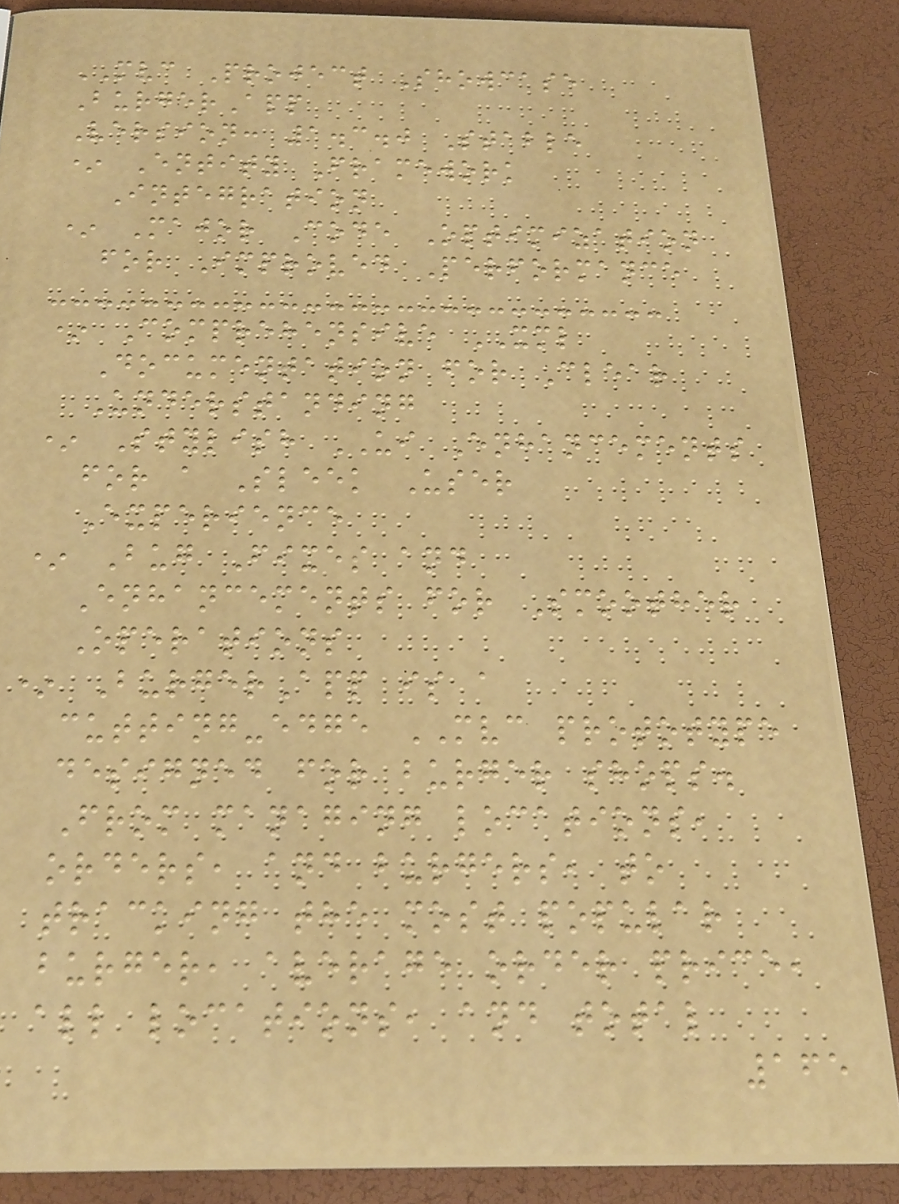MVC Project Showcase
BurgerApp
Version: 1.3.0 Stable
* Entity Framework
Integration
* Major Code Optimization
for Improved Performance
* Comprehensive XML
Documentation for Clear
Understanding
* Stylish UI Enhancements
for a Sleek User
Experience
* Bug Fixes and
Enhancements for Smoother
Operations
* BurgerApp is a
cutting-edge MVC prototype
designed for burger shops.
From managing locations,
orders, and burgers, to
tracking the most popular
burger, average order price,
all locations, and total
165
